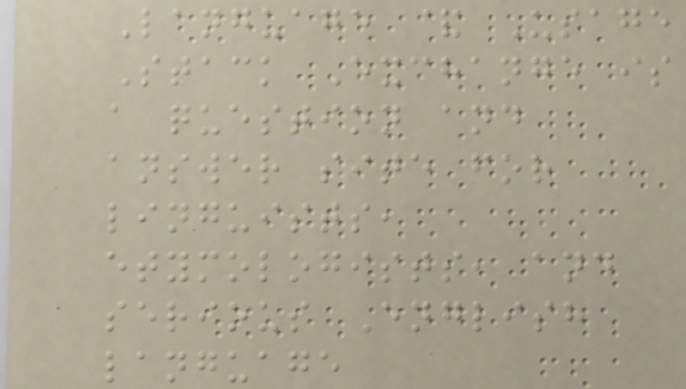Language & Usage
Stack Exchange is
a question and
answer site for
linguists,
etymologists, and
serious English
language
